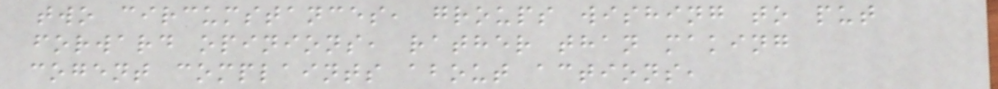two circumstances, groups wishing to put
forward opinions, rather than making
cogent complaints about actions,
